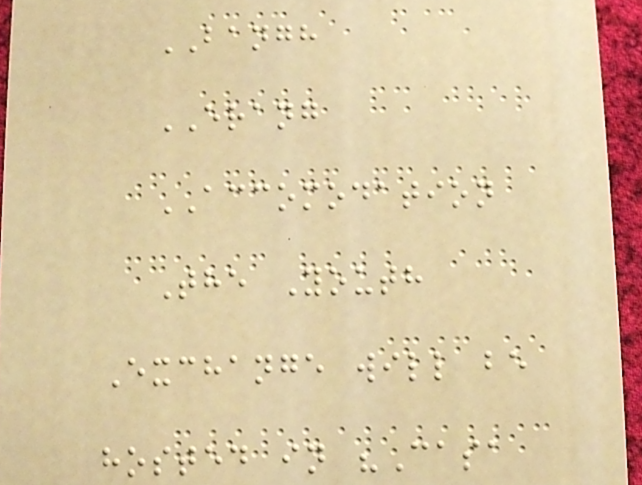BANGH
ERANG
ACCOMODATION
The Youth
Exchange will be
hosted in "Casa
